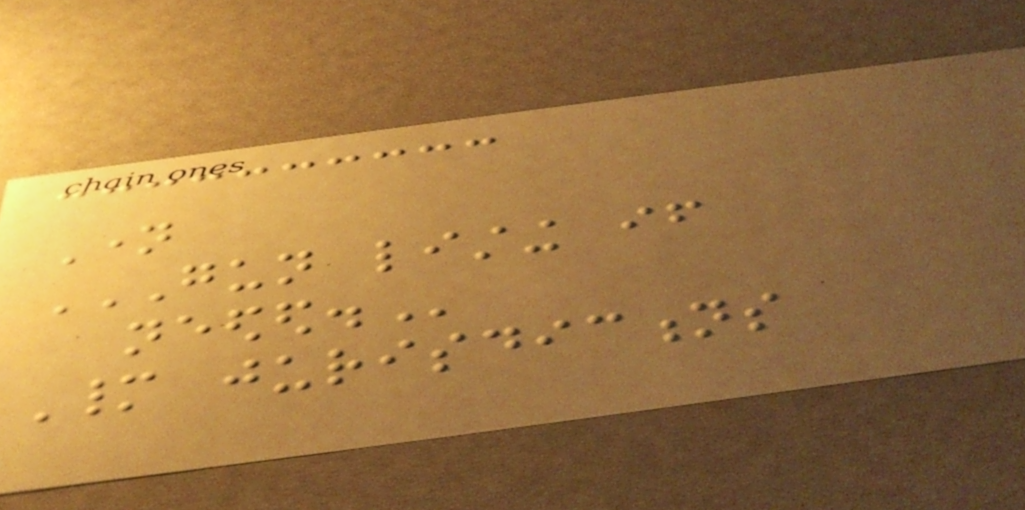Name
GUN LISTING IF
NEEDED.
Many jurisdictions
